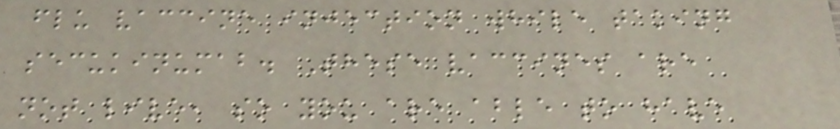flu vaccine injection while taking
secukinumab. These vaccines are
not live, so you are able to have
